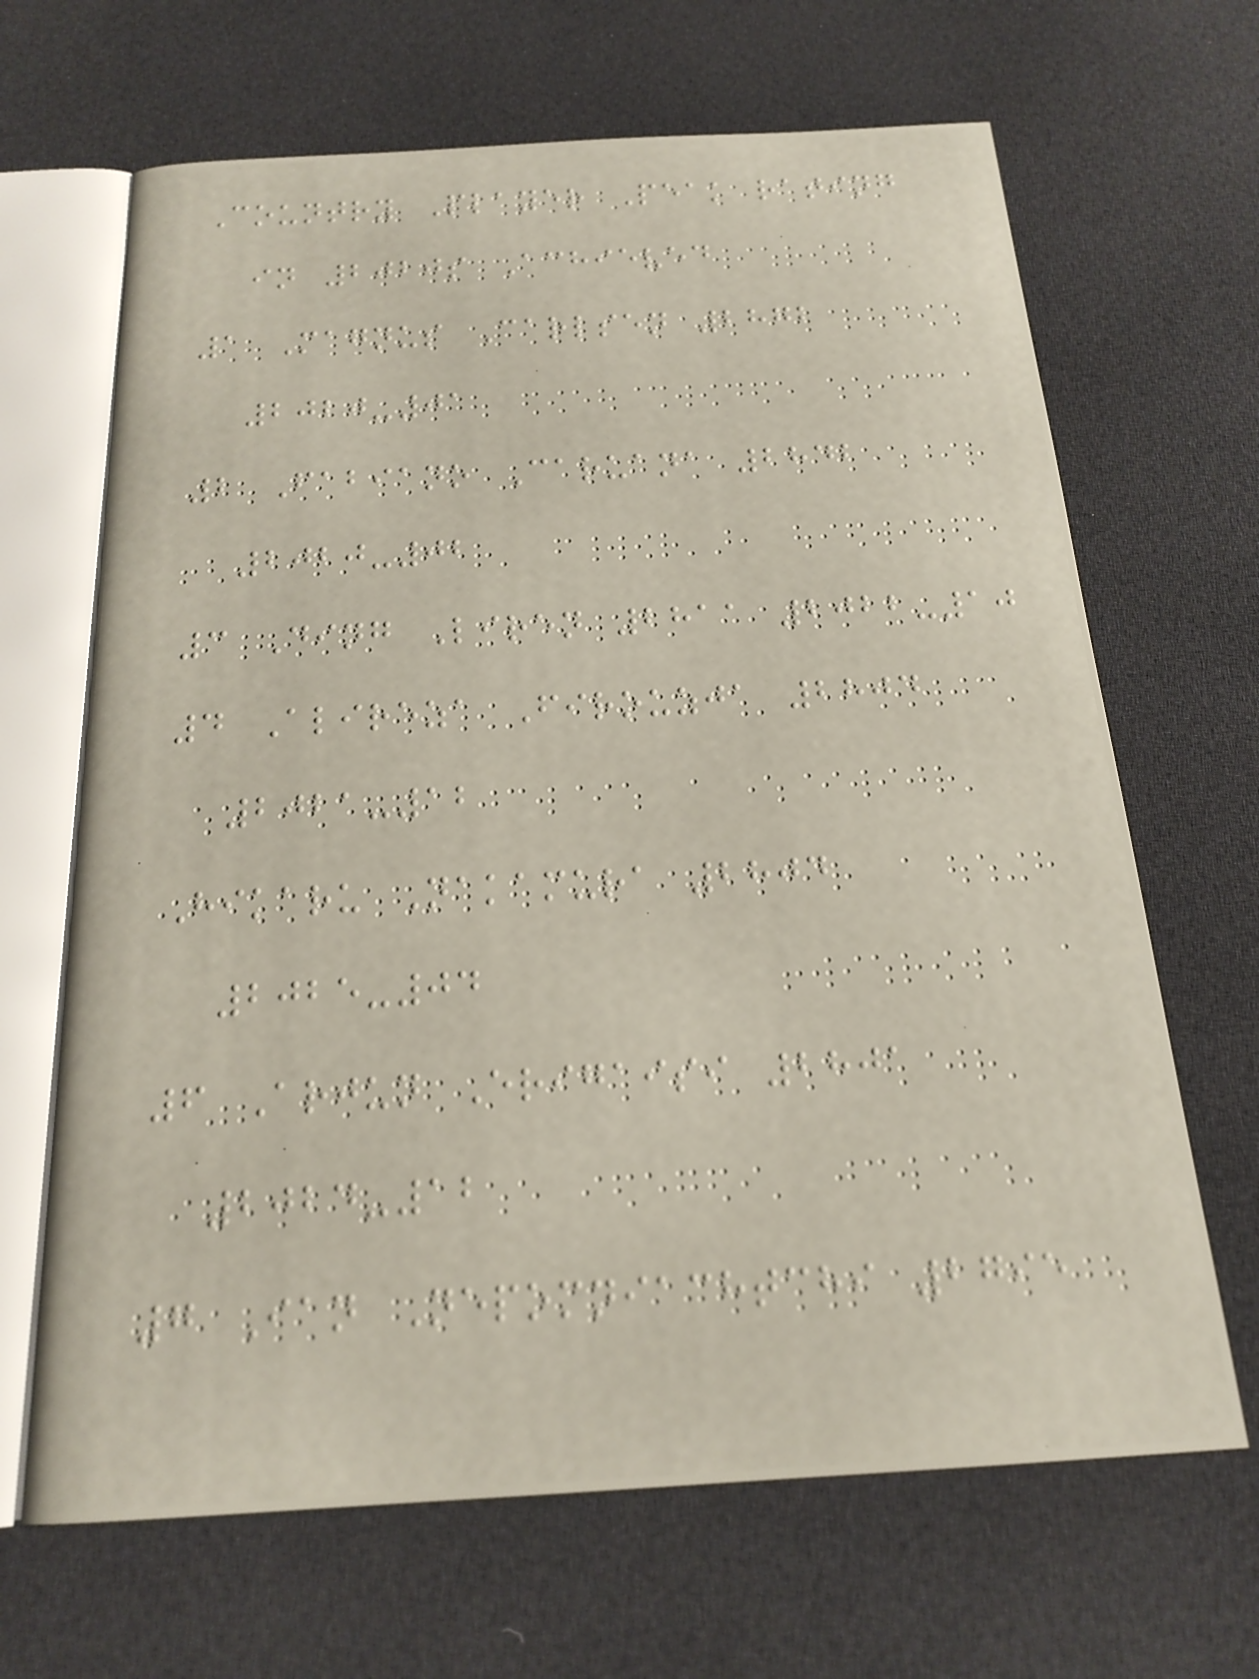Country Player Peak rating
in 2020s Achieved
1 Magnus Carlsen 2872
2020-01
2 Fabiano Caruana 2842
2020-02
3 Ding Liren 2811 2022-10
4 Alireza Firouzja 2804
2021-12
Hikaru Nakamura 2804
2025-04
6 Arjun Erigaisi 2801
2024-12
7 Ian Nepomniachtchi 2795
